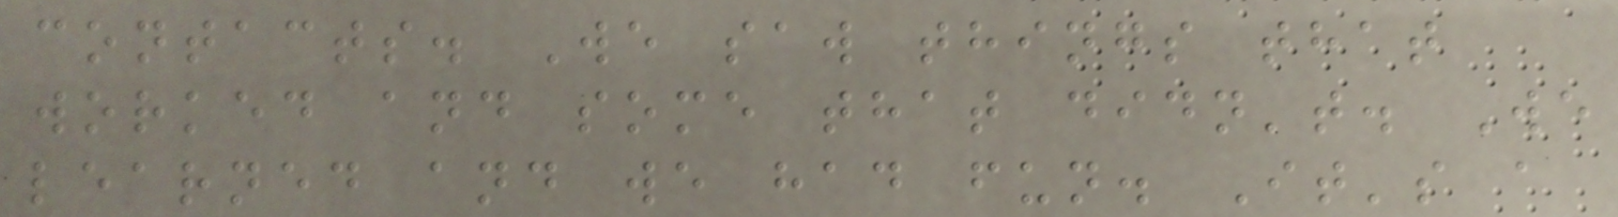contacts. We saw things that
worked and some that didn't. We
learned and we had fun. It's a
